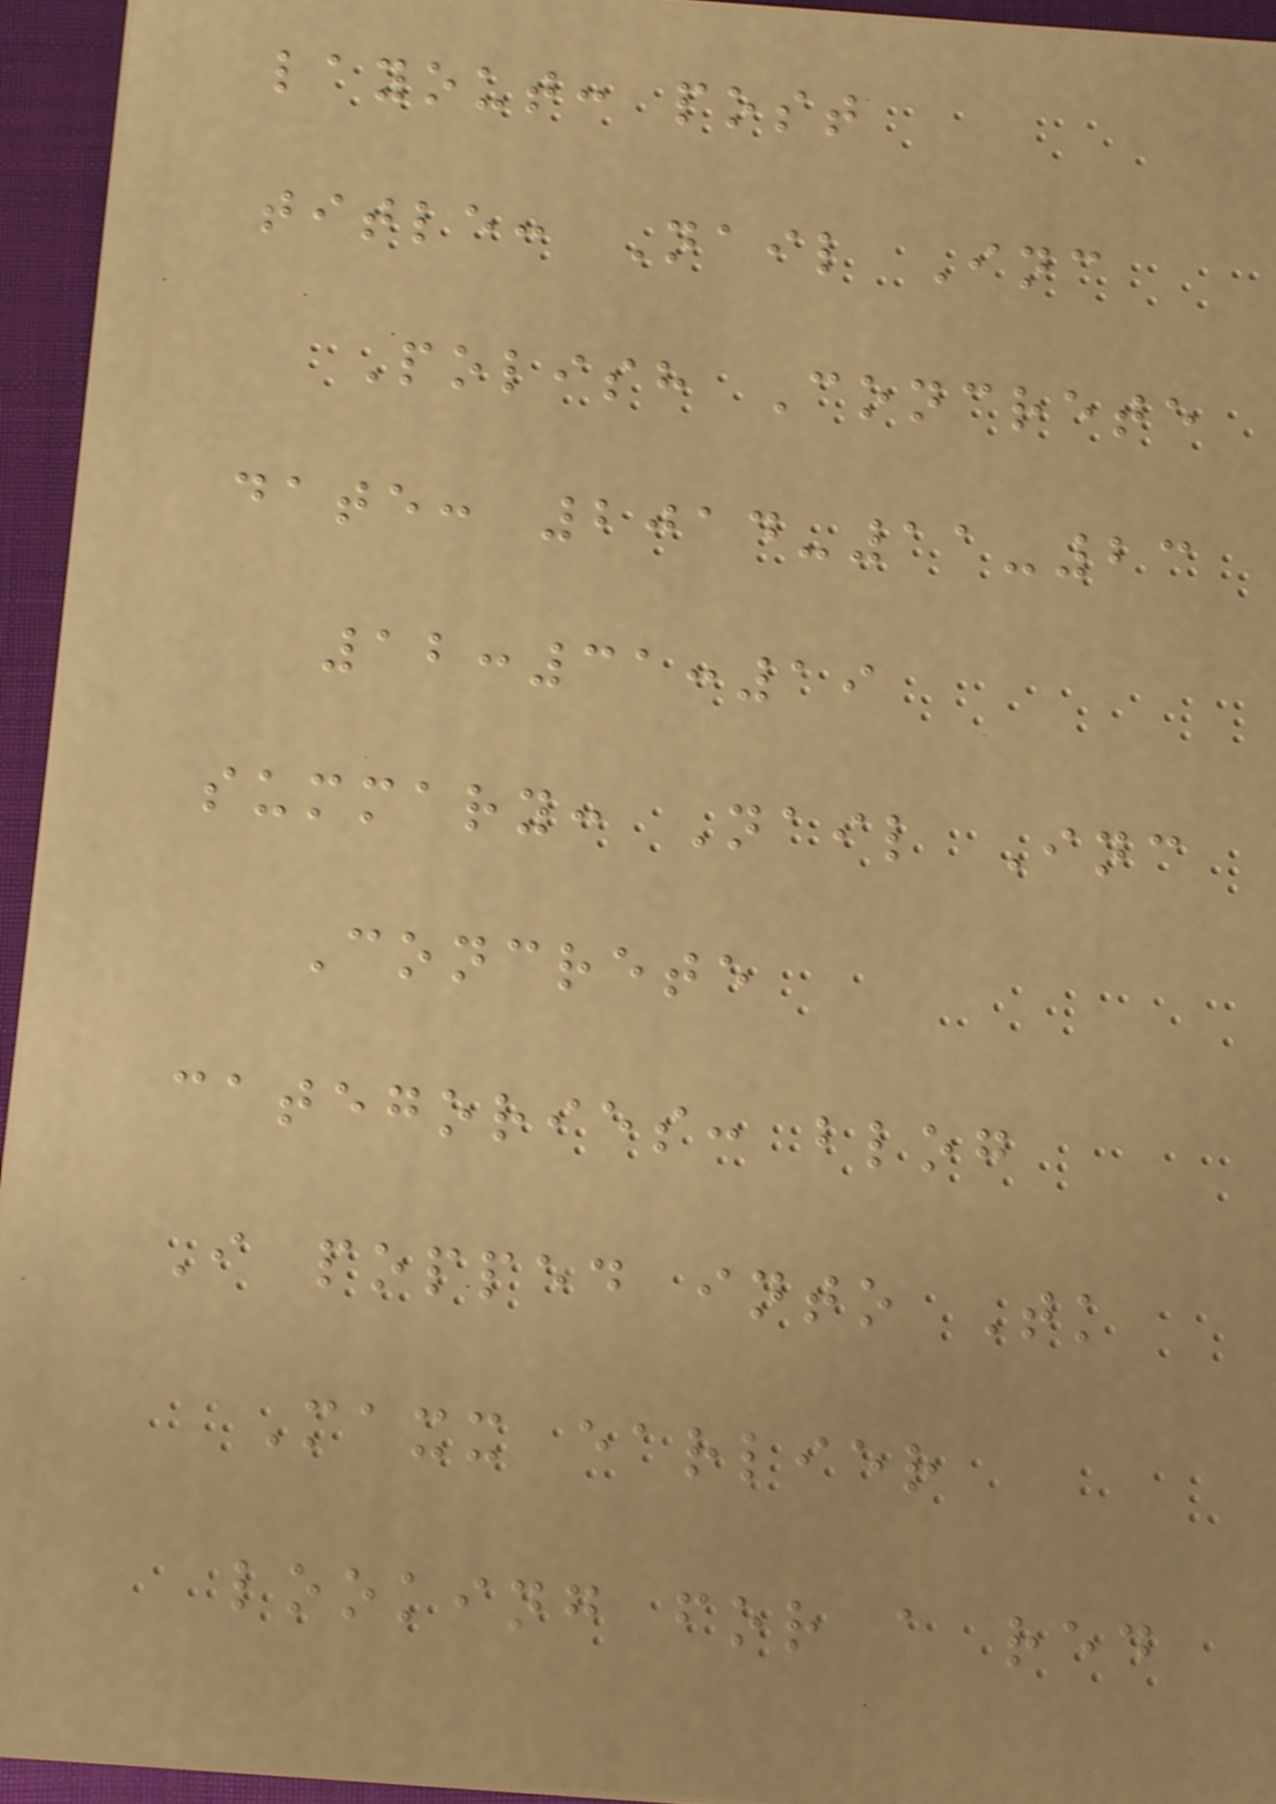layout: post
title: Nail Inc
Polish Concrete
date: 2014-11-23
12:31:19
summary: Nail Inc
Concrete
categories: blog
I popped into Tk
Maxx earlier
looking for a red
